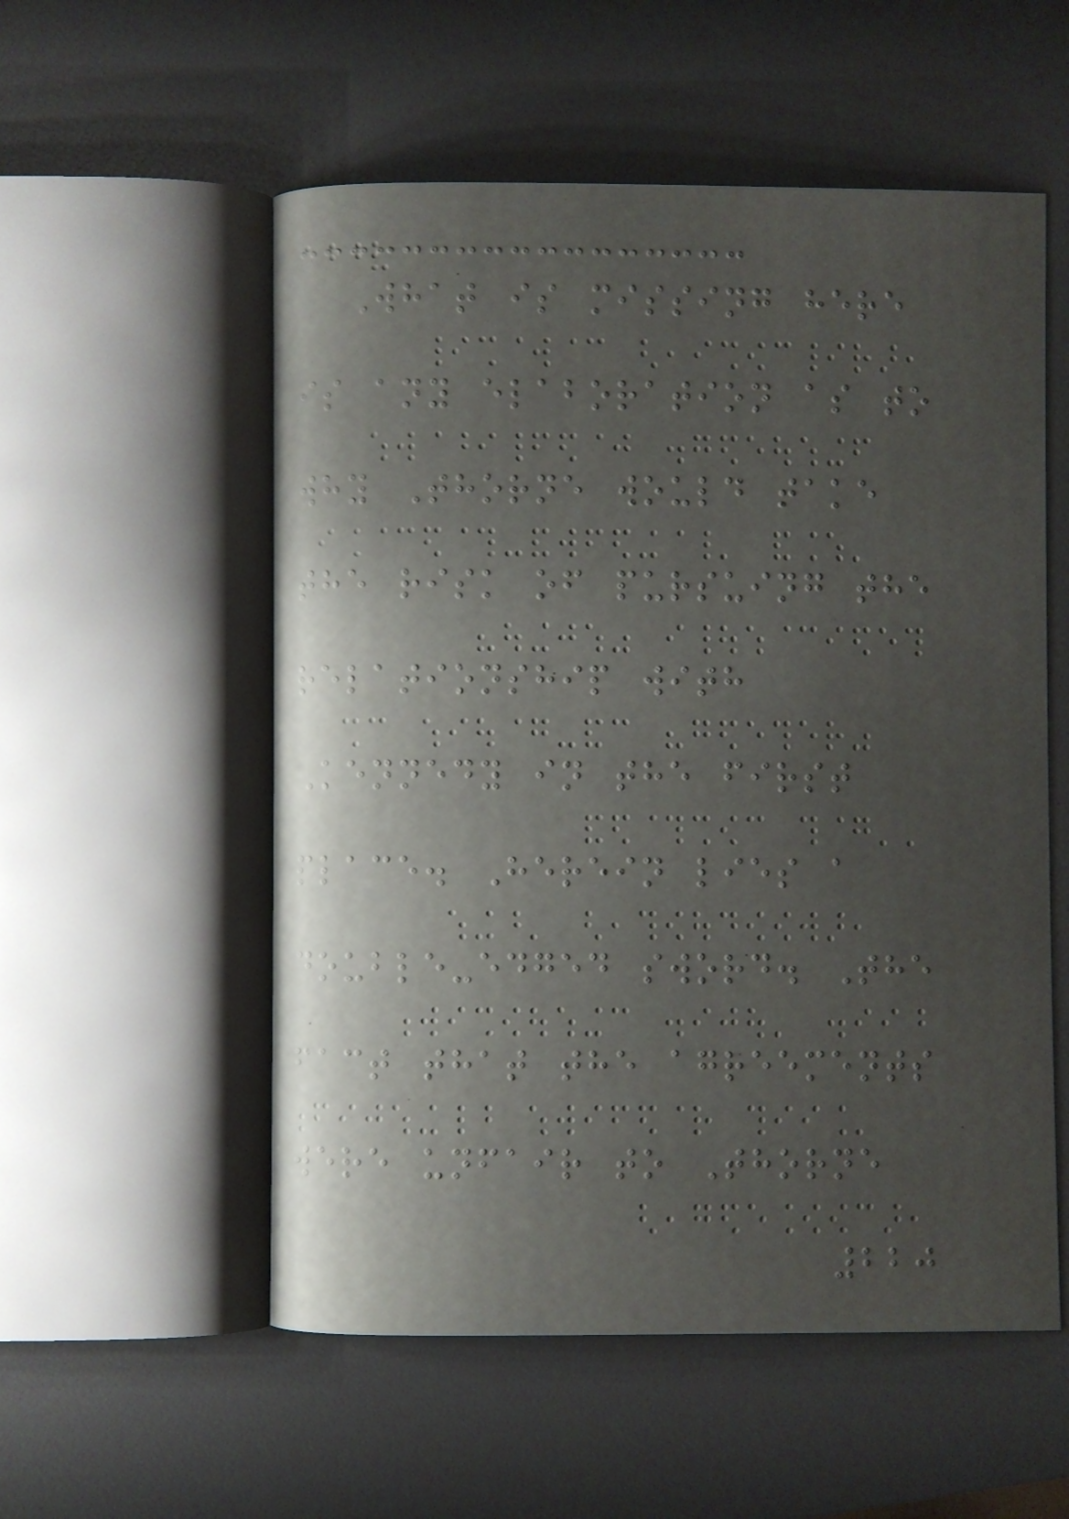What is missing here
is any elaboration as to
why Thorne would take
the risk of pursuing the
relationship with
Kennedy in the first
place. Herein lies a
double-edged sword. The
fact that the agreements
were unfair to Thorne
220
